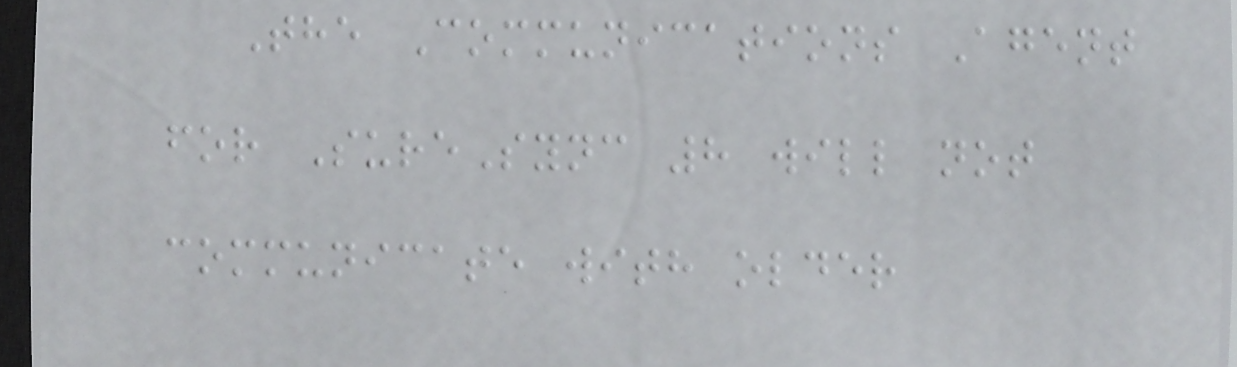The Communications Agent
for SureSync 8 will not
communicate with older
